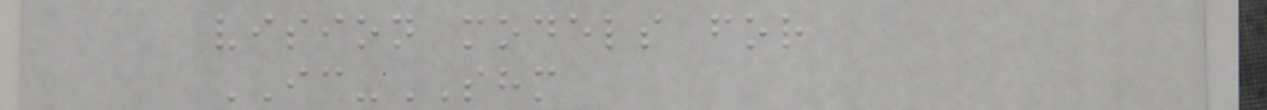vision models for
IC-SHM
